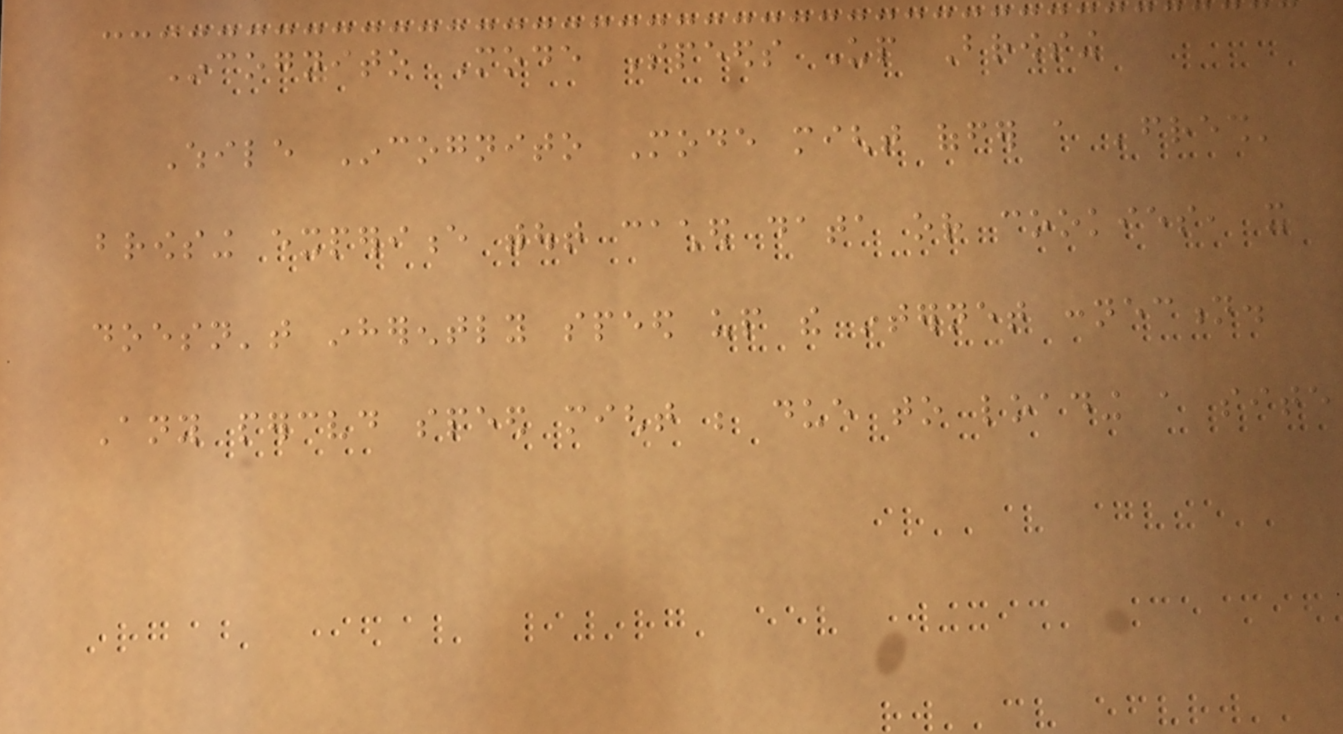Incognito Mode Speeds Up Browsing
While Incognito Mode might offer a 'fresh'
browsing experience without cached data or cookies, it
doesn't inherently speed up the internet connection.
Any perceived speed might be due to loading a site
